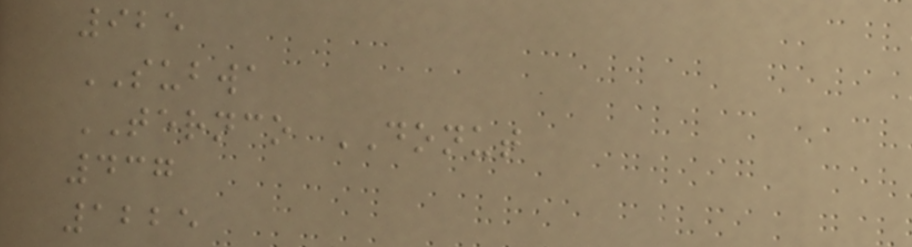925
SUBWA
TERNCO DONUT
437
1225
